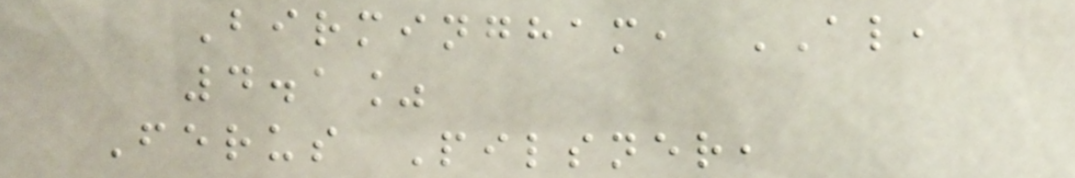Birmingham, AL,
4.1%
Ferus Pilsner,
